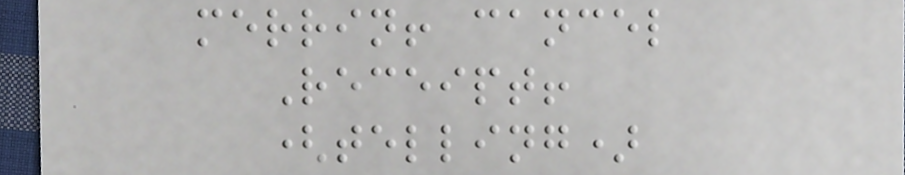merrin! cancel
Receipt!
(telling)
